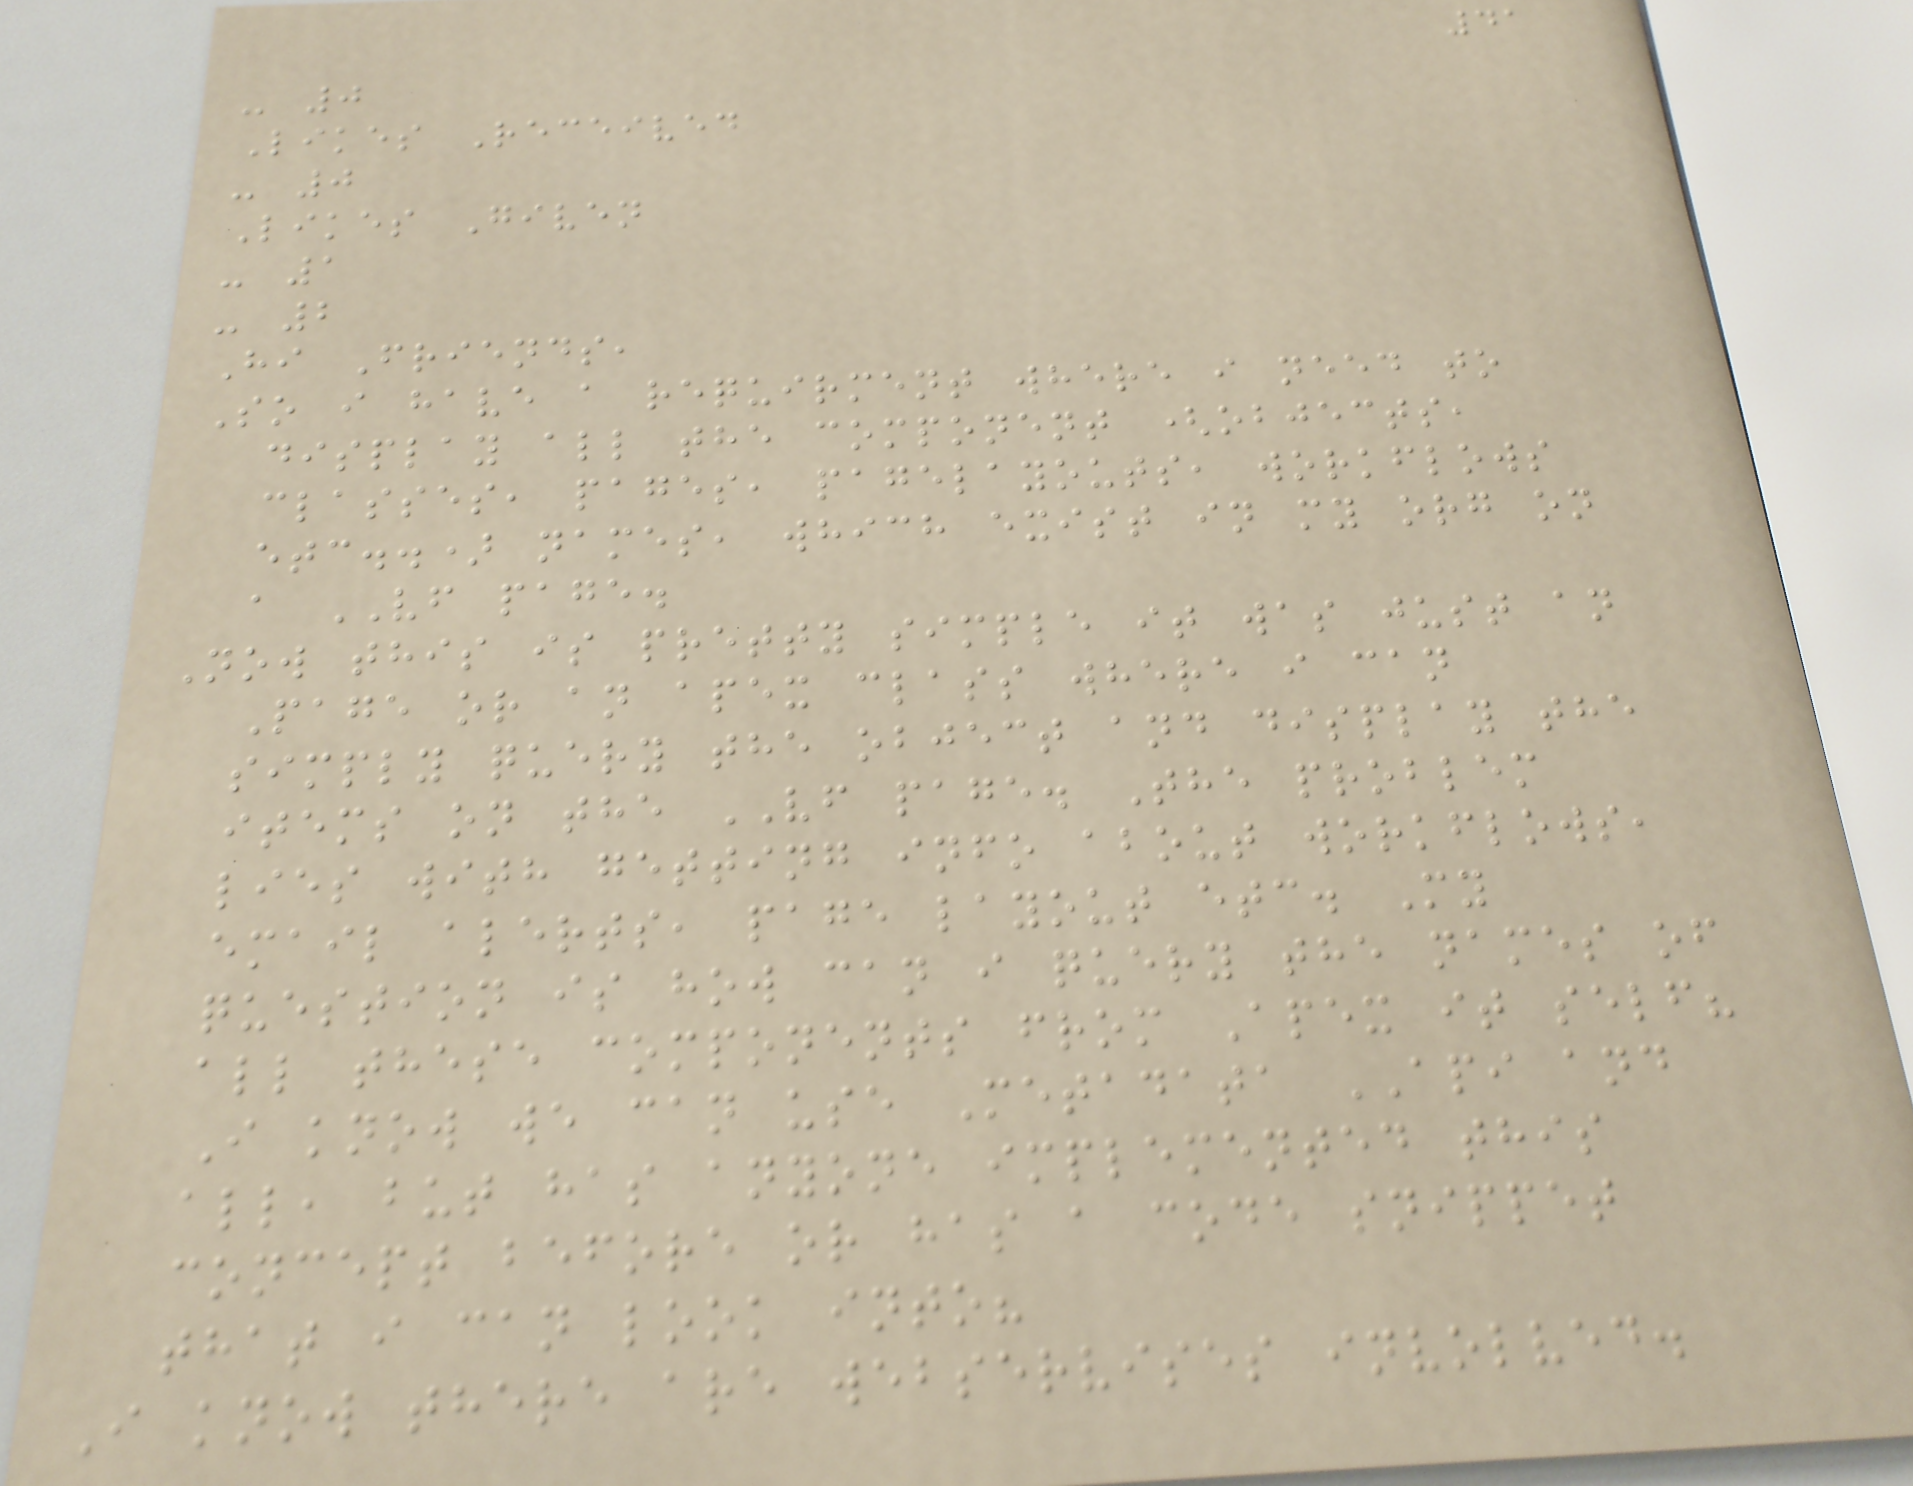41
- 0
Likes Received
- 0
Likes Given
- 1
- 2
Hi Friends,
So i have a requirment where i need to
display all the component (objects,
classes, pages, pagelayouts, workflows
etc..) names, which exist in my org on
a VF page.
Now this is pretty simple it was just an
Page or an apex class where i can
simply query the object and display the
items on the VF page. The problem
lies with getting info about workflows,
email alerts, page layout etc. My
question is how can i query the names of
all these components from Apex it self?
I know we can use Metadata API and
all, but has anyone implemented this
concept before or has a code snippet
that i can look into?
I know there are webservises involved.
